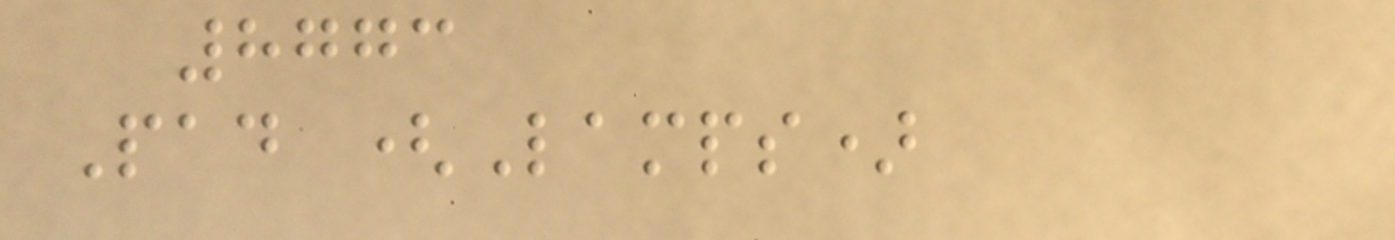8773
Pad (Lamps)
